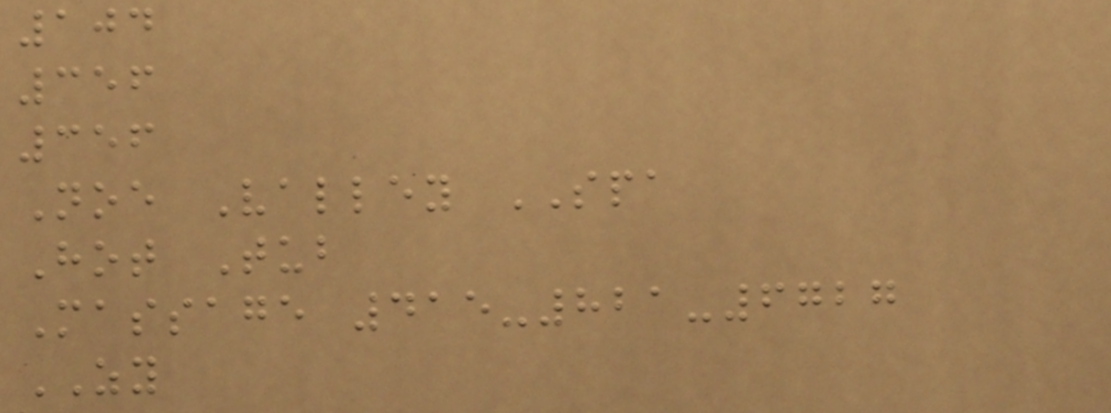104
356
356
Noe Valley SPA
Hot Tub
Massage 415-821-6727
ZY
